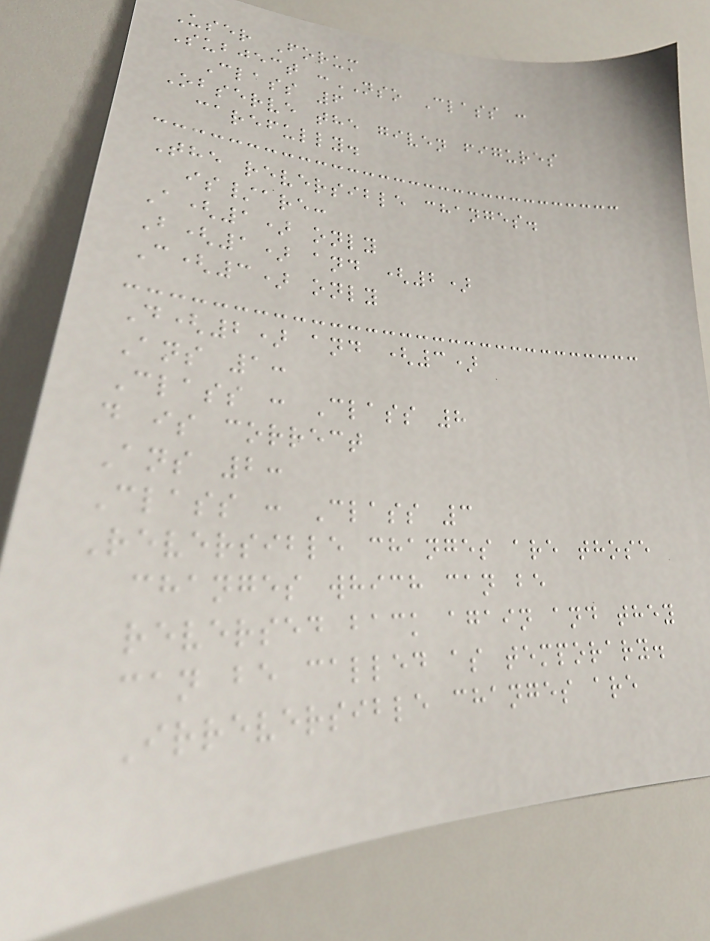User Forum
Subject :NSO Class :
Class 6
Observe the given figures
carefully.
The reversible changes.
is/are:
A(1) only
B(1) and (2)
C(3) only
D(2) and (3)
Ans 1:
Class : Class 8
d is correct
Ans 2:
Class : Class 3
Reversible changes are those
changes which can be
reversed back again and they
can be called as temporary.
Irreversible changes are
